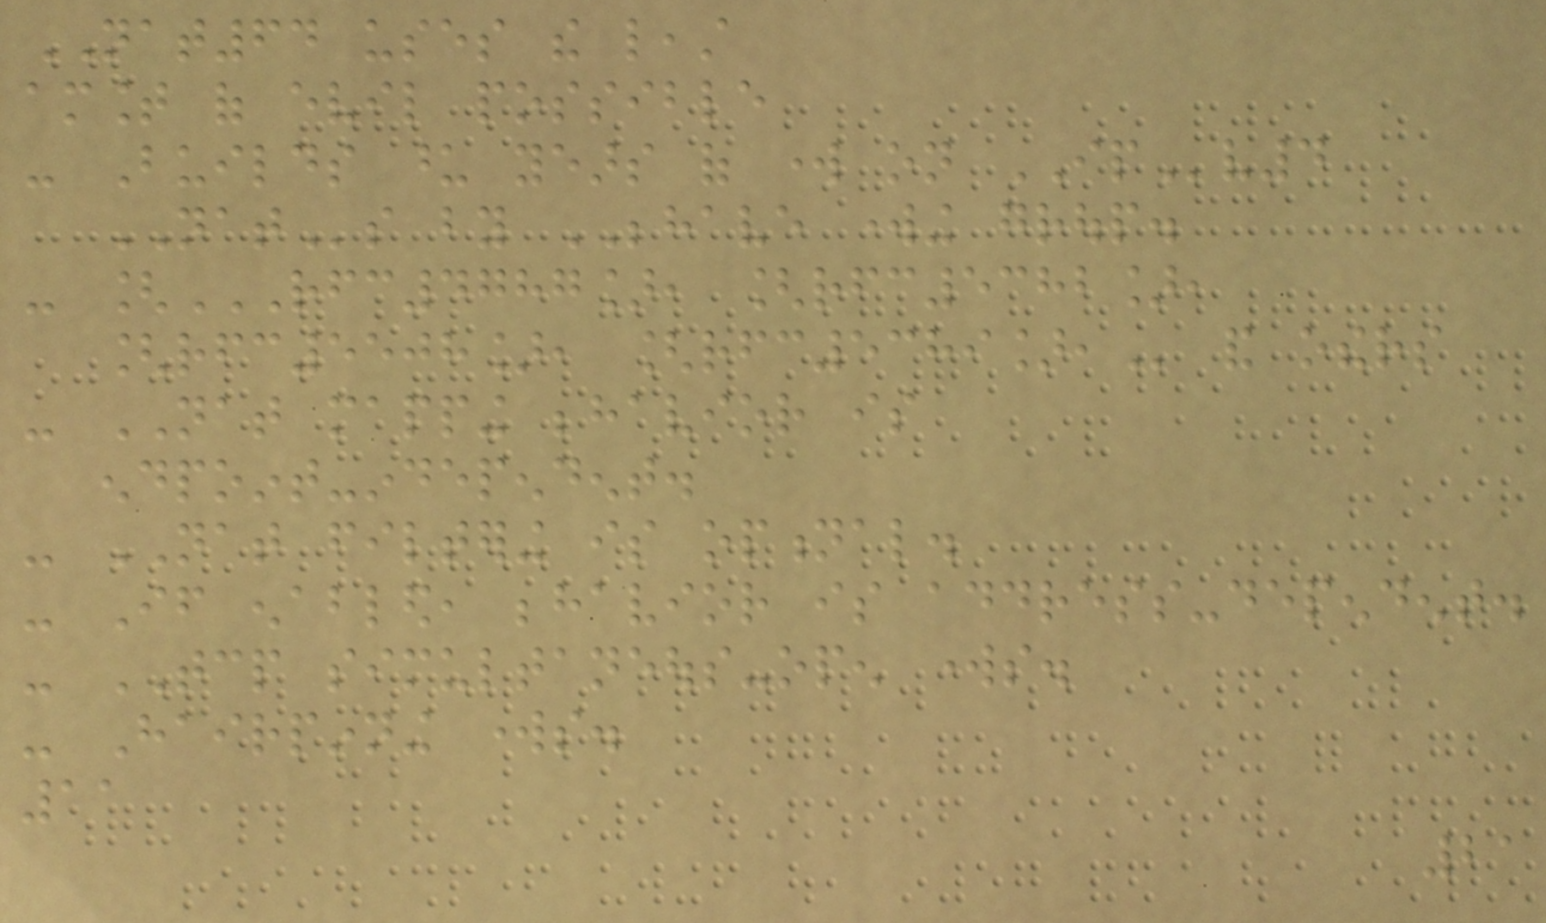NAT64 uses the least
amount of evil possible
- Builds upon years of work on IPv4
NATs by BEHAVE working group.
- [RFC4787], [RFC5382],
[RFC5508], [RFC5389], and others
- NAT mapping behavior is
endpoint-independent.
- NAT filtering is optional.
- If enabled, behavior is address-dependent.
- TCP simultaneous-open works.
- Hairpinning works.
11
21
